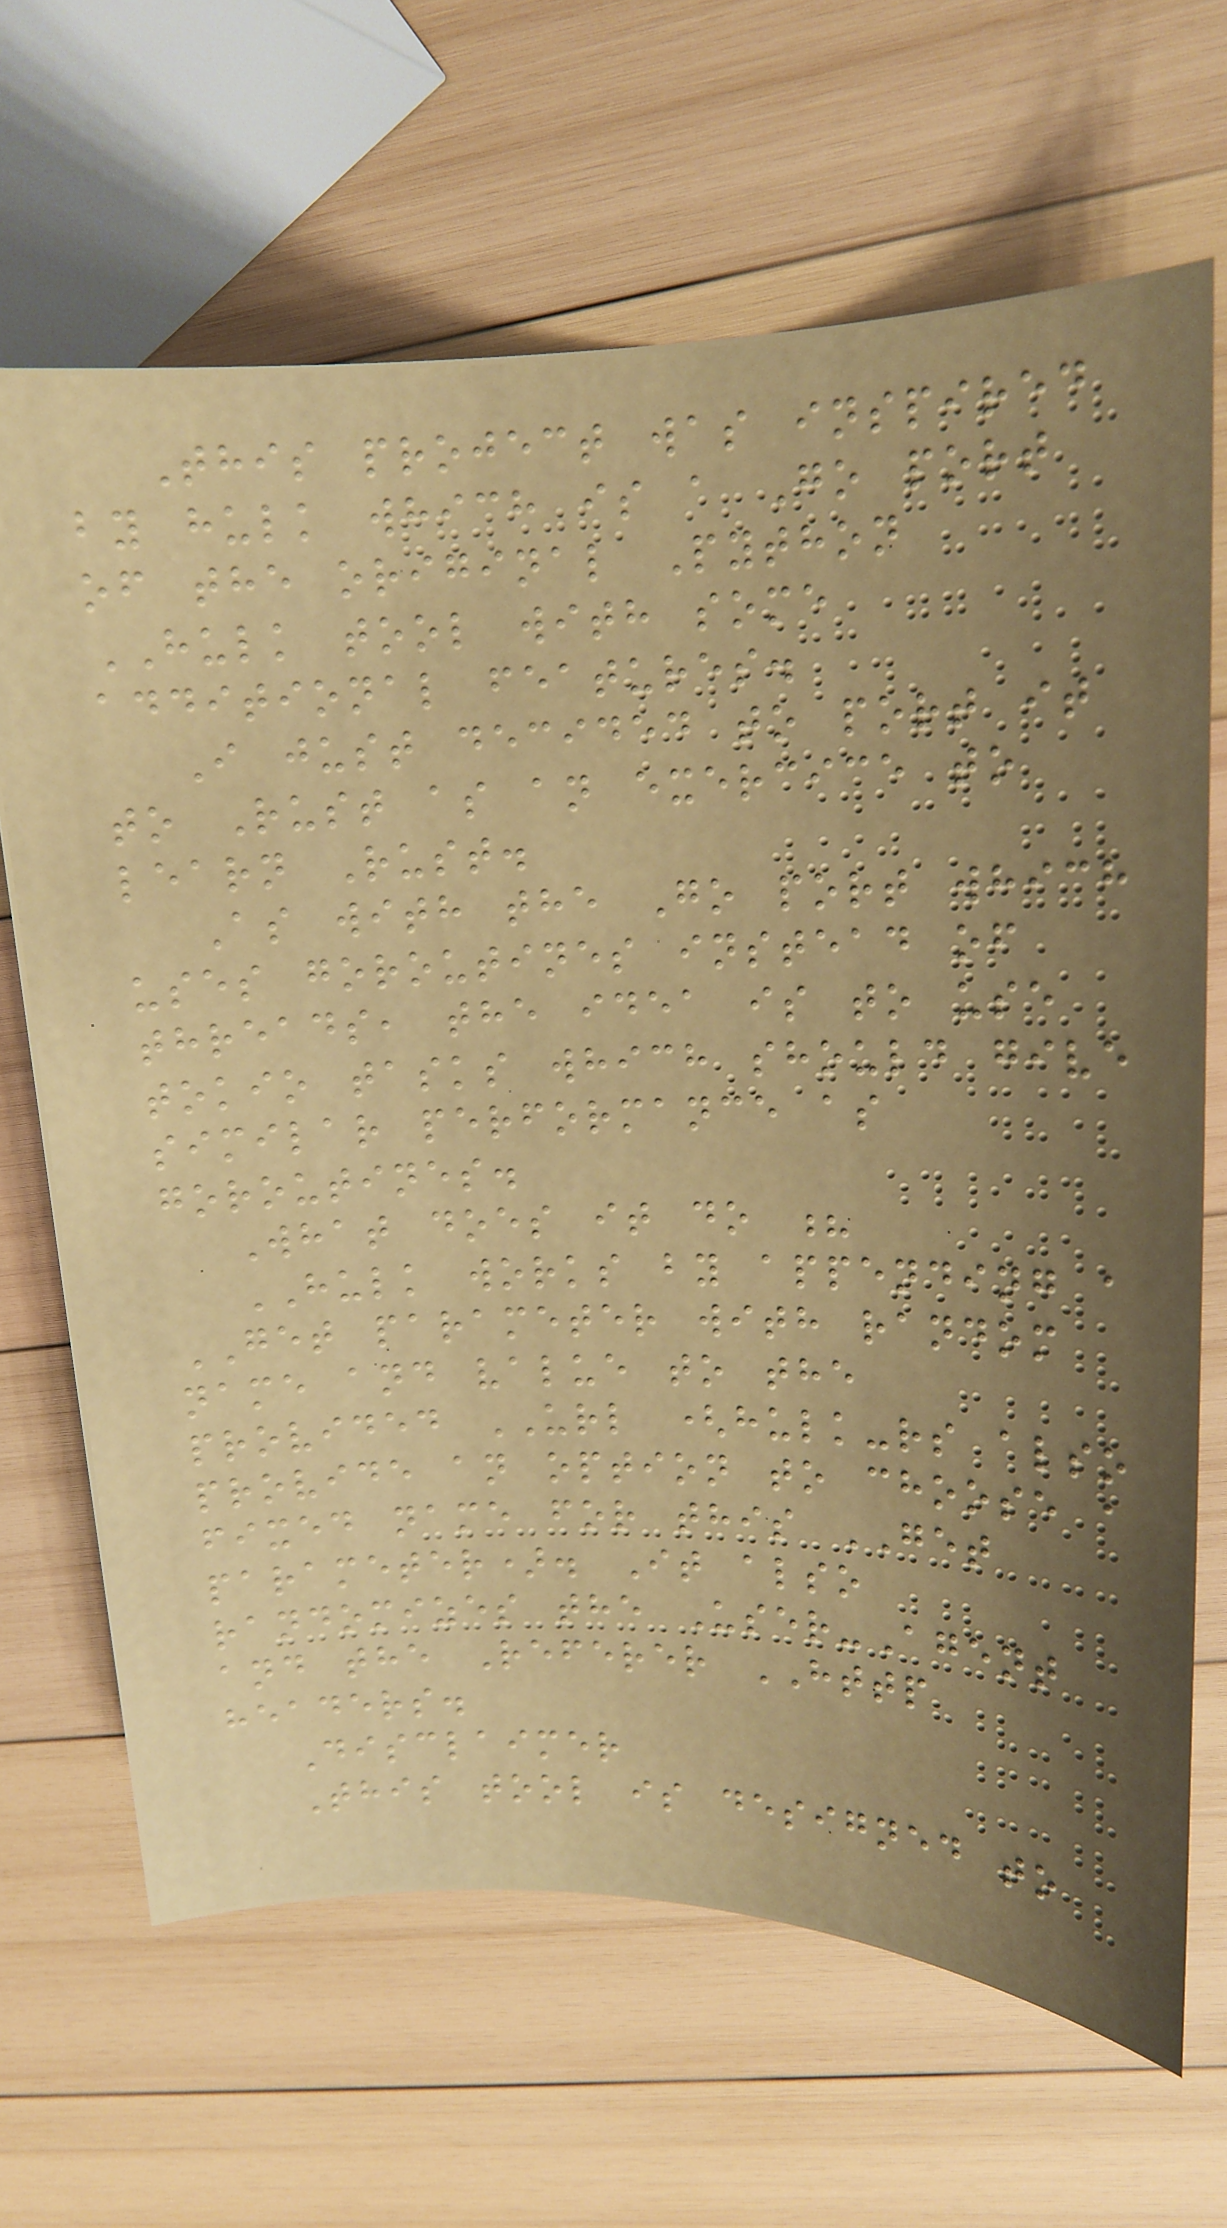This project was inspired
by hulk which is a Go port
of the original Python
HULK tool with some
additional features.
I just decided to port it
to Rust as an exercice to
learn Rust.
As with the Go port which
uses goroutines instead of
threads, the idea is to use
tokio tasks which should give
similar performance as
goroutines.
What does it do ?
HULK works by appending a
GET parameter with random
name and value to the
provided URL (hulk-rs also
provide an option to choose a
fixed name for this GET
parameter). It also
randomizes the User-Agent
and the Referer HTTP
headers.
Disclaimer
This tool is designed to
